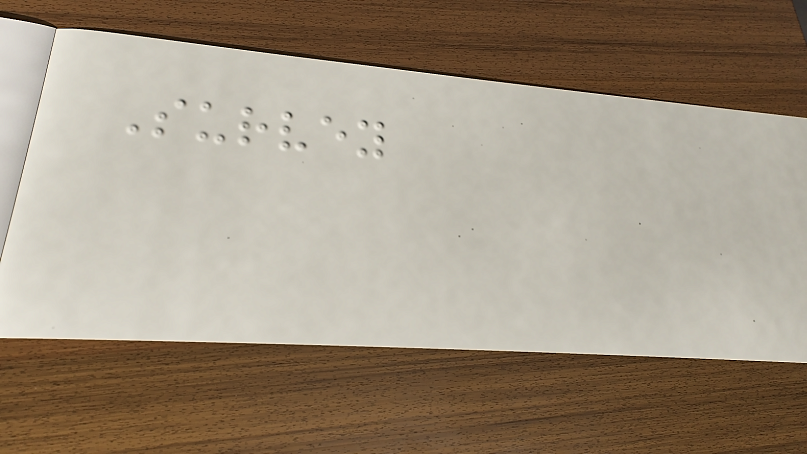Survey
